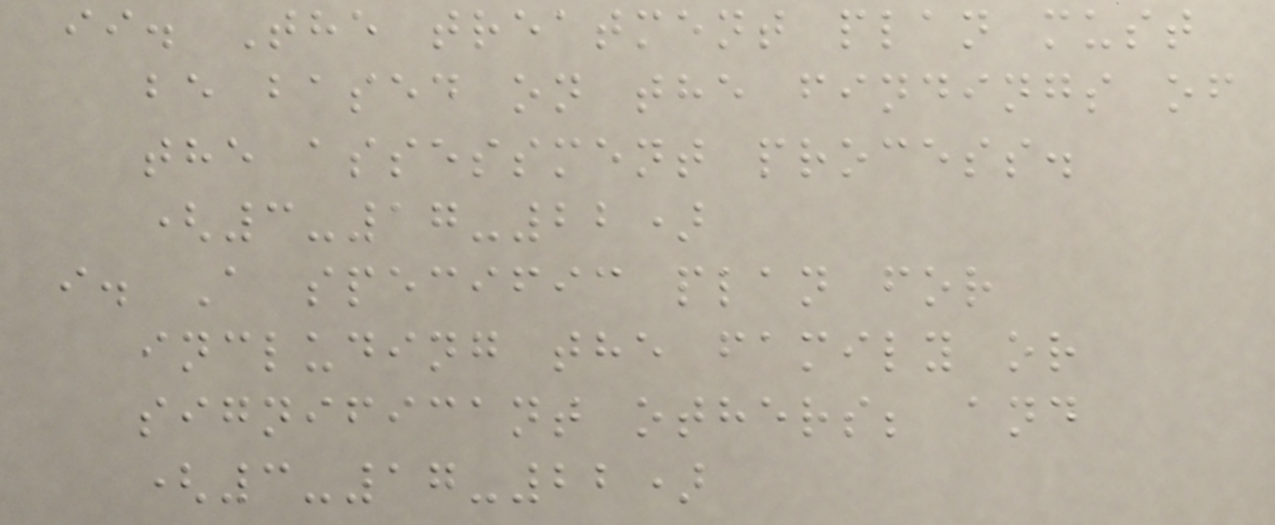ii. The treatment plan must
be based on the findings of
the assessment process.
(3-17-22)
i. A specific plan for
including the family or
significant others; and
(3-17-22)
